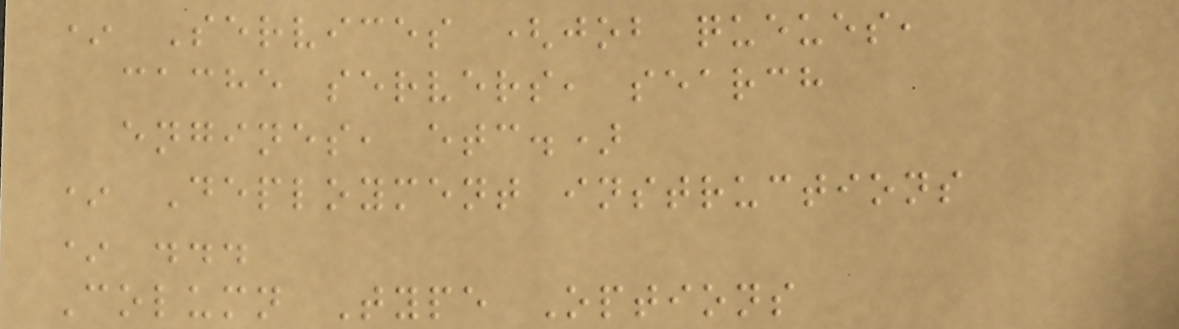* Services (job queues,
cache servers, search
engines, etc.)
* Deployment instructions
* ...
Column Type Options
